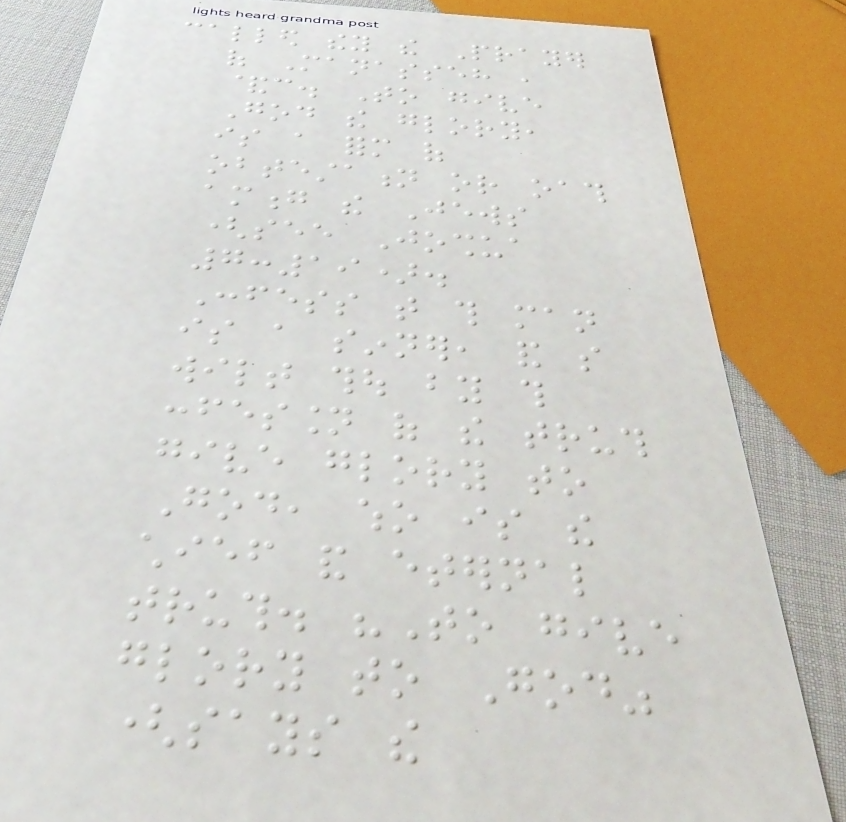called they the Prayer
of Manasseh ,
&c. To give
God the glory,
is a form of
obtestation or oath
among the Jews
(see Joshua
7:19).
Confess that this man
is a sinner, and so
wilt thou by this
confession of the truth
give glory to
God, who is the
chief and eternal
truth. "To give
glory to God"
(says the
